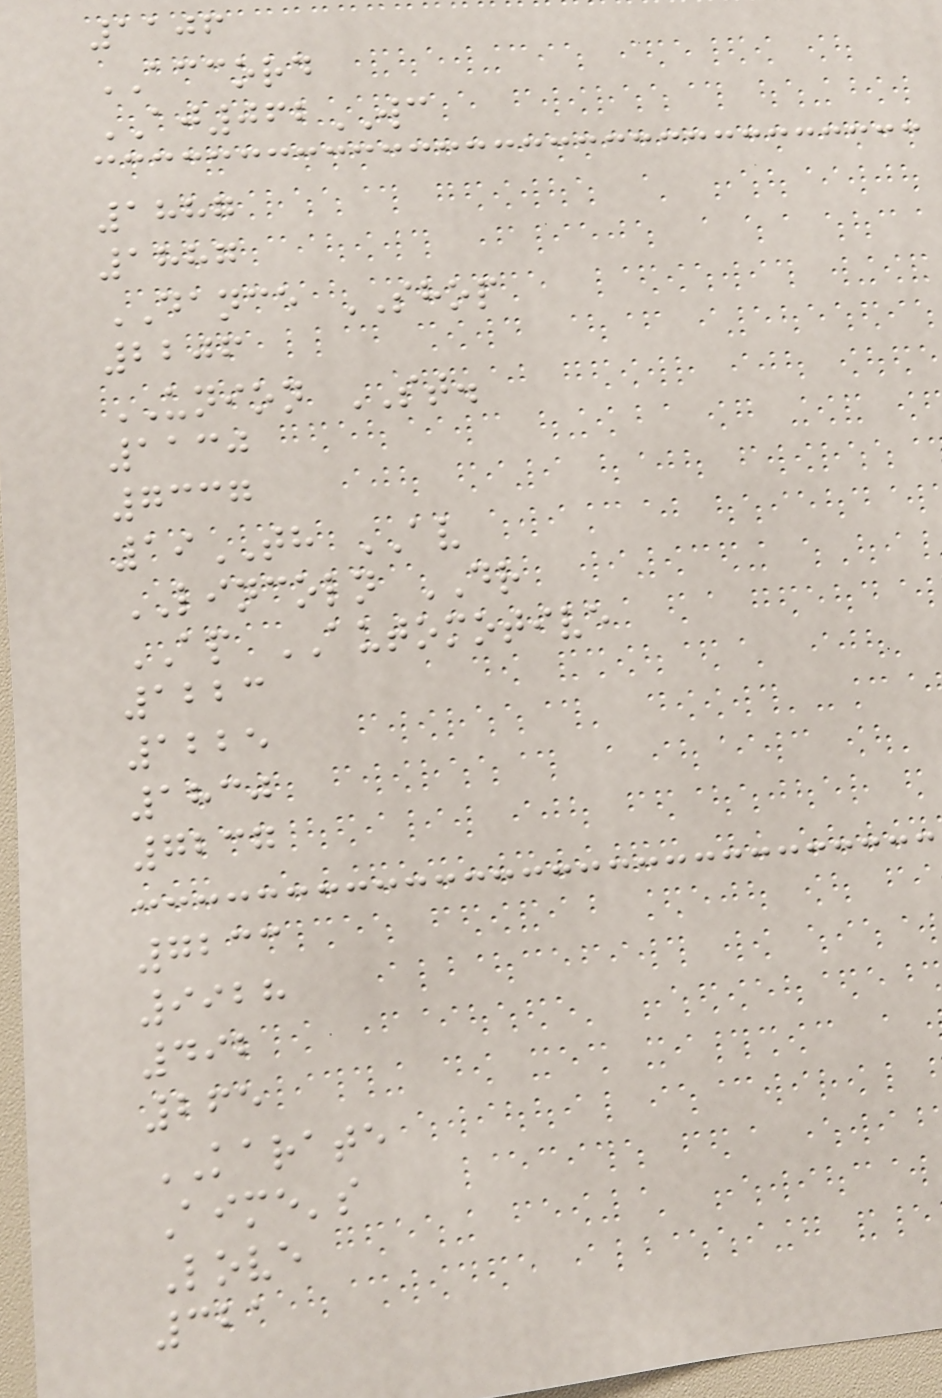1106
ACCORD
AJ062WC
1887
1887
DANCE SHOP
2206
UNION ST.
1130
7337
19TH AV
LINCOLN DR
AP AUTOMOTIVE
1223
1225
1830
7237
7233
9928
492
265
KARATE
Aime's
Love
321
